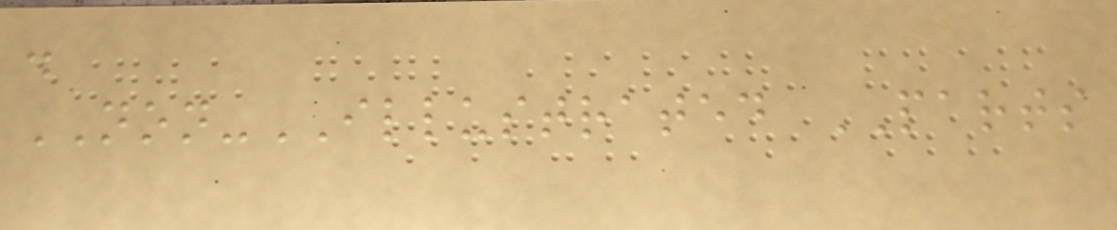.
NON-ILLUSTRATED PARTS
